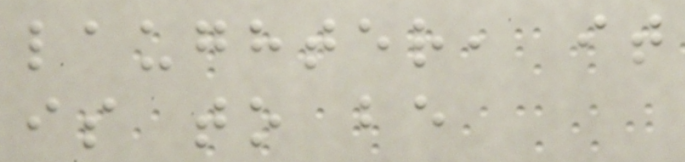laughter, it
is to be
